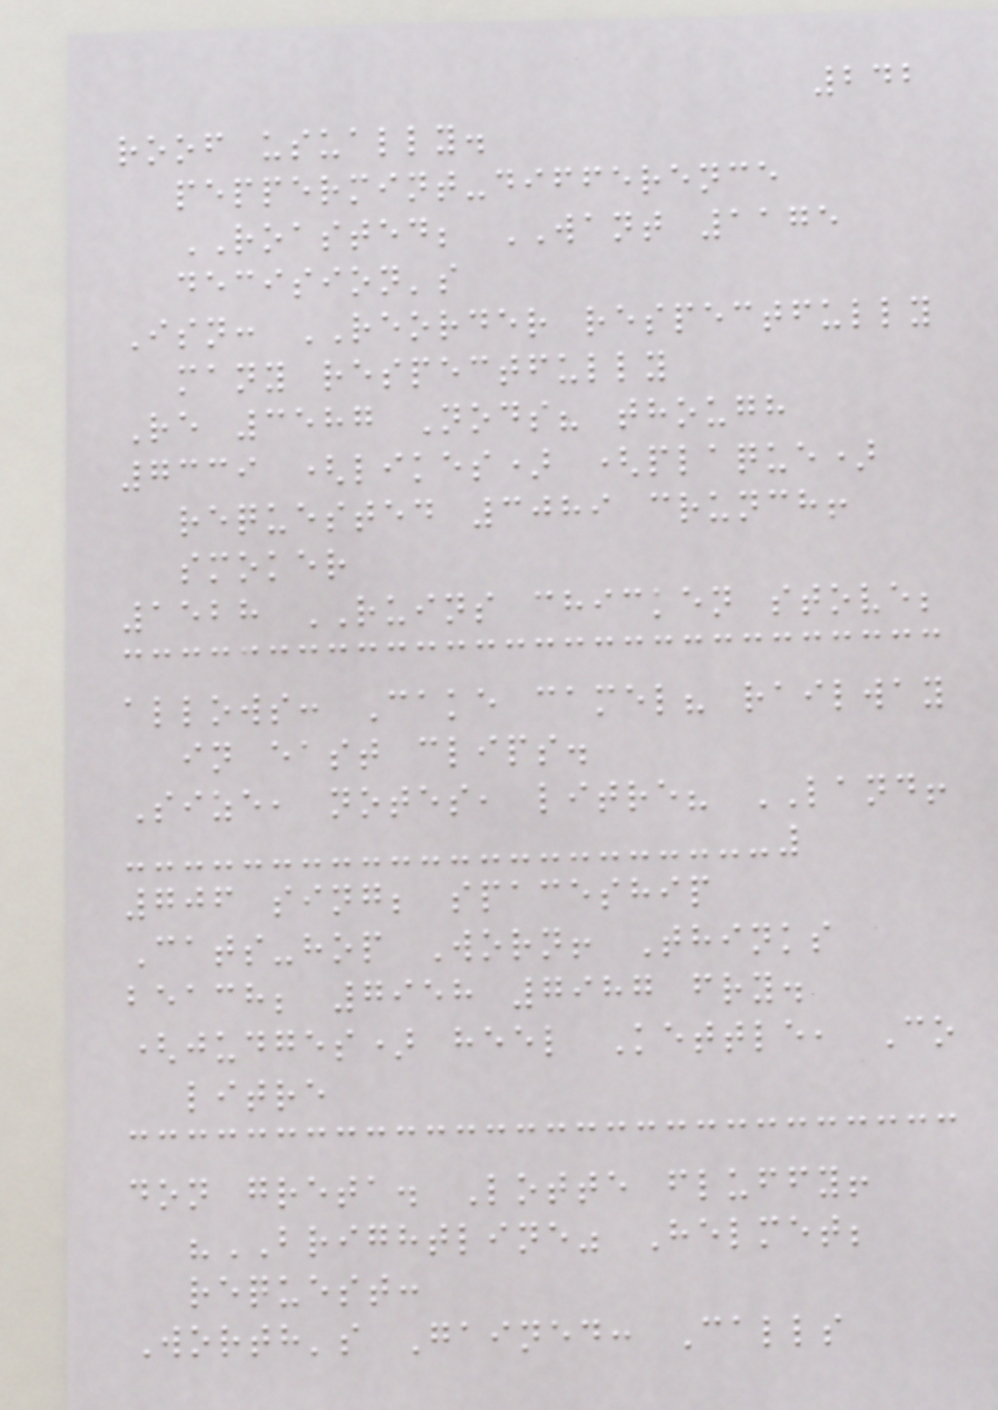242
roof usually.
peppermint-difference
ROASTED; WANT 1175
decision's
Isn: REORDER respectfully
many respectfully
Re 3587 Nods? though
7339 (likes) (plaque)
requested 3089 crunch!
smoker
1528 RUINS chicken stove;
allows: Cake camel? railway
in east clips.
Size, notes, litre? LAND!
706 sing; spaceship
Cats-hop Worn! Thinks
beach; 7958 7987 fry.
(judges) heel Kettle, Co
litre
don greta. Lotte fluffy!
"BRIGHTLINE" Helmet;
request:
Worth's Gained: Calls
